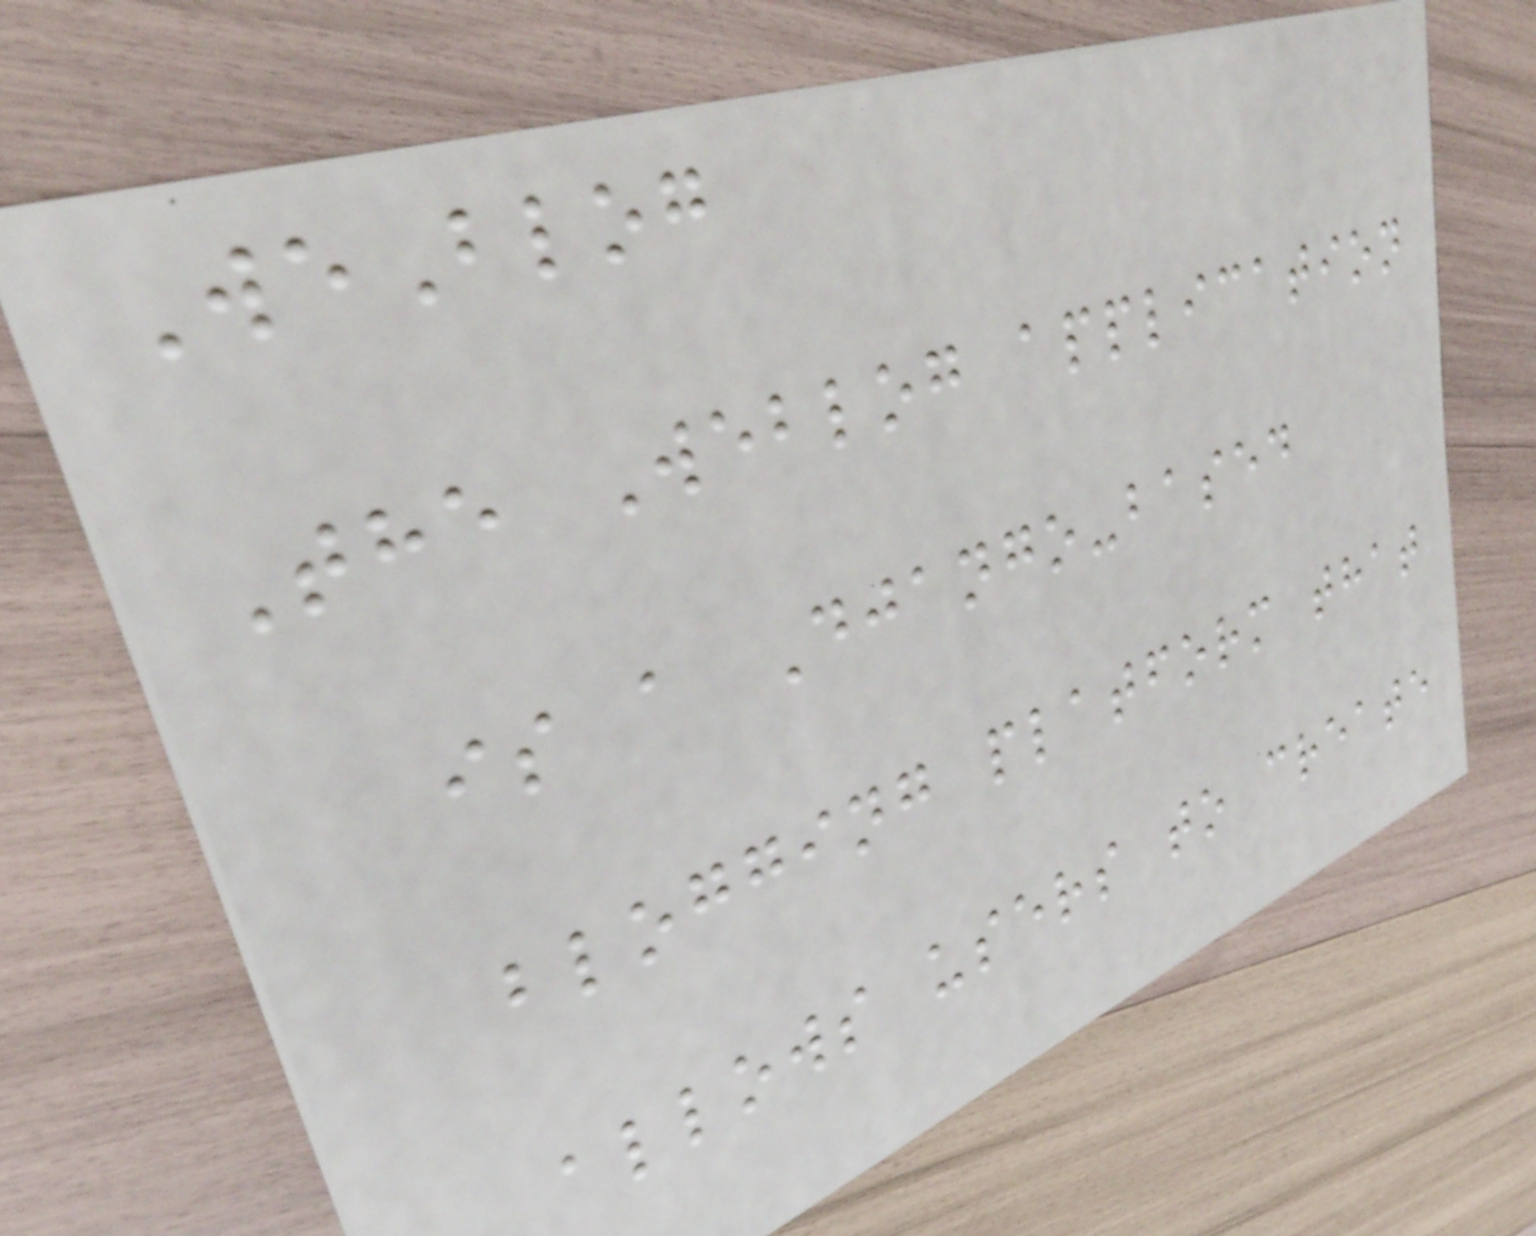WeBlog
The Weblog application
is a Django-based
blogging platform that
allows users to create
